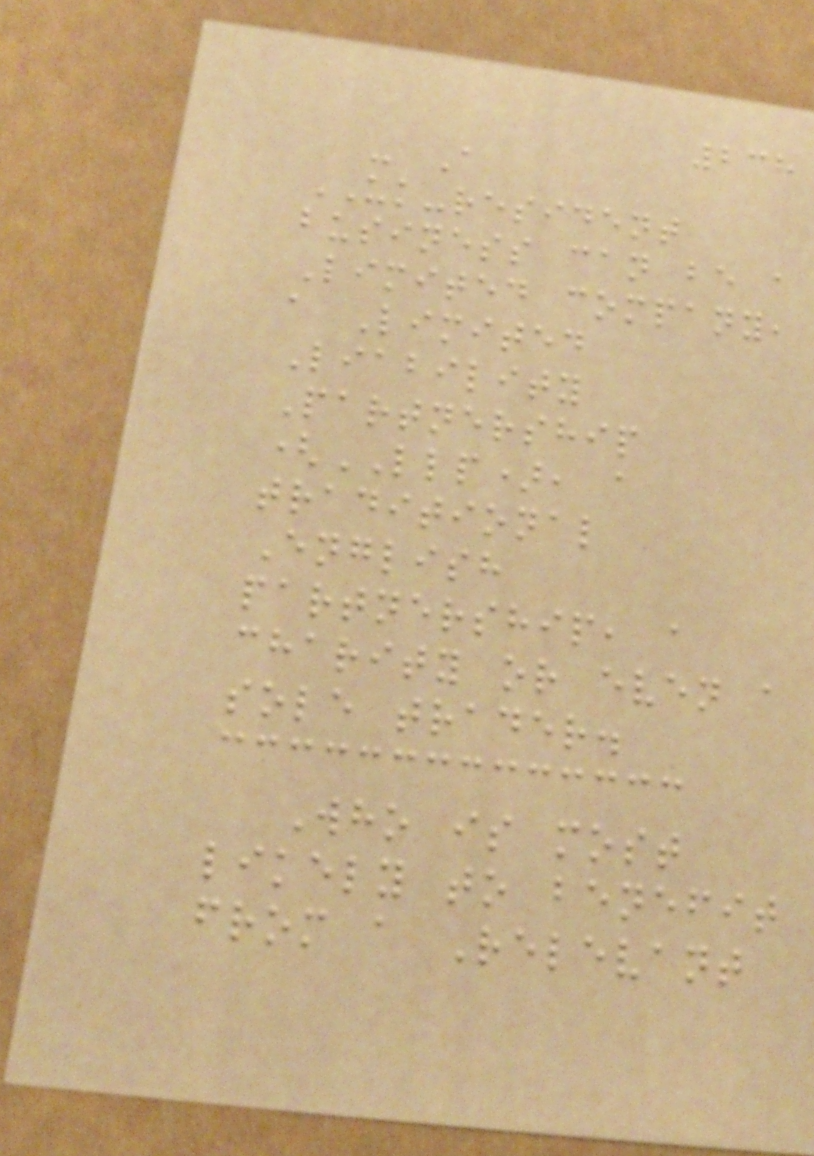238
- A
UK-resident
business can be a
Limited company,
a Limited
Liability
Partnership
(LLP), a
traditional
English
partnership, a
charity or even a
sole trader.
Who is most
likely to benefit
from a Relevant
